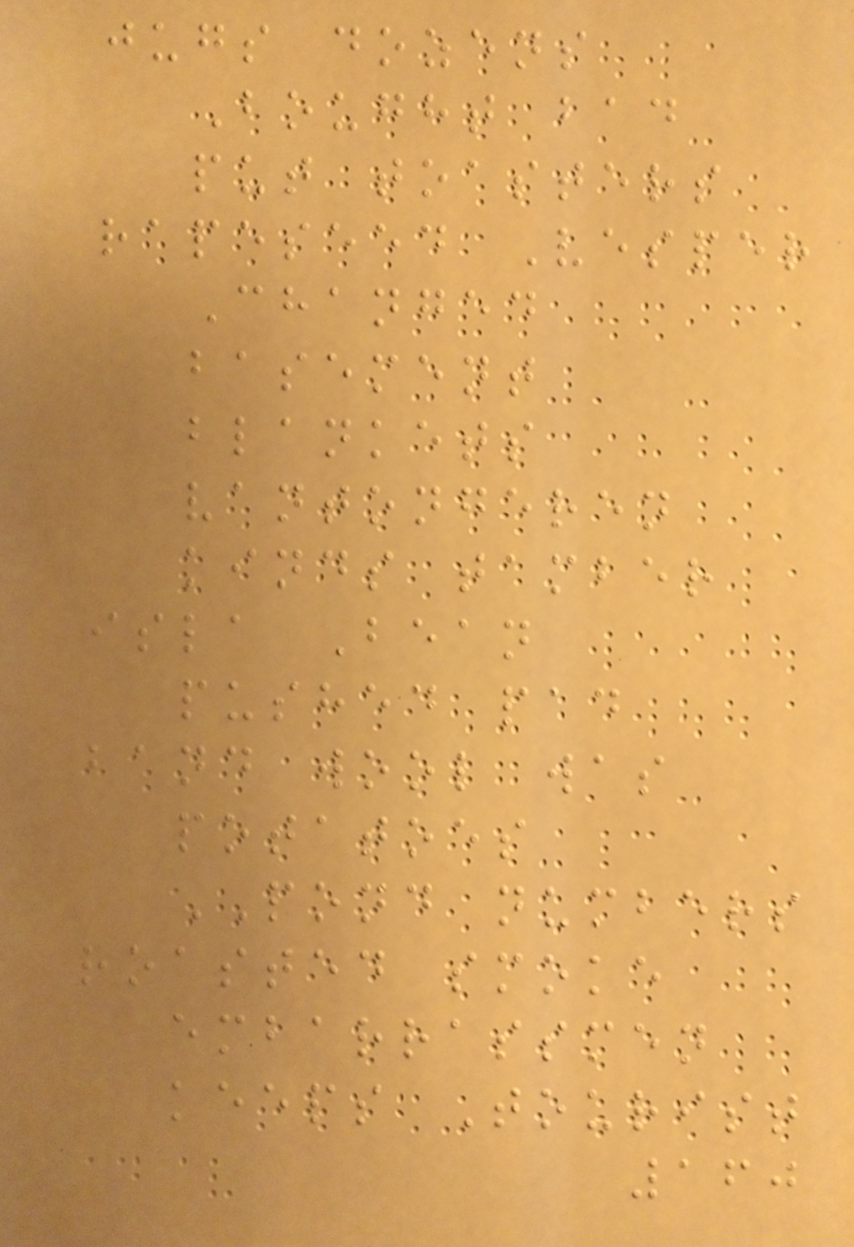jugs dozens
Bought bad
put toasters
rapeseed Vesper
Changed
basement
blankets
vantongeren
kinds tamber
isla Bean
pushed pad
band wool was
potatoes
POND numbers
roasted smoke
embarrassmen
keeps Tourist
160
